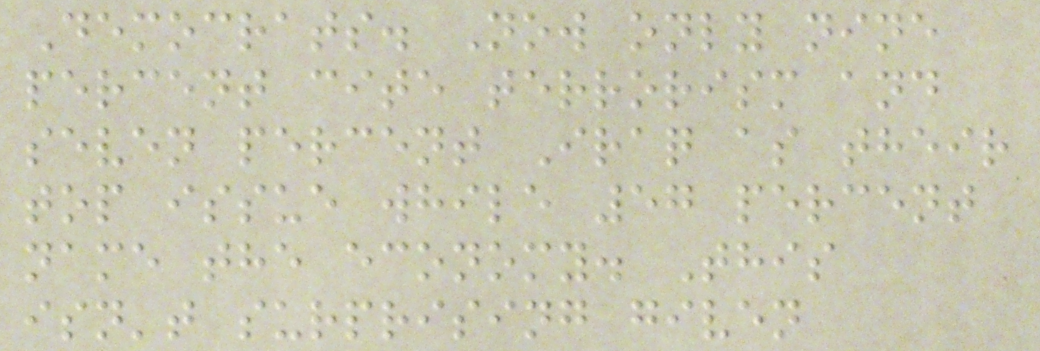Democrats. Now only nine
percent cite terrorism and
seven percent Iraq as their
top issue while 57 percent
name the economy. This
isn't surprising given
